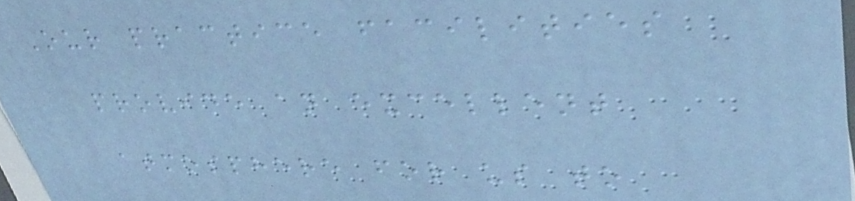Our practice facilities
provide an excellent
atmosphere for us to
